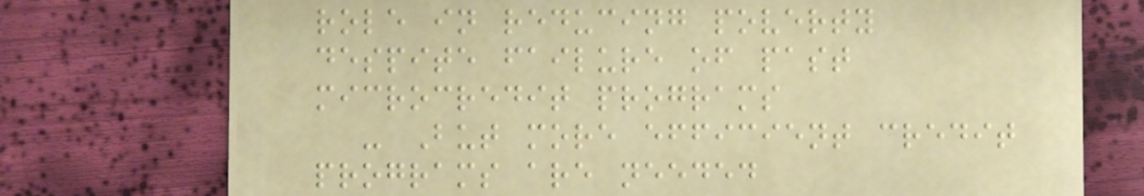role in reducing poverty
despite failure of past
microcredit programs
- But more efficient credit
programs are needed
